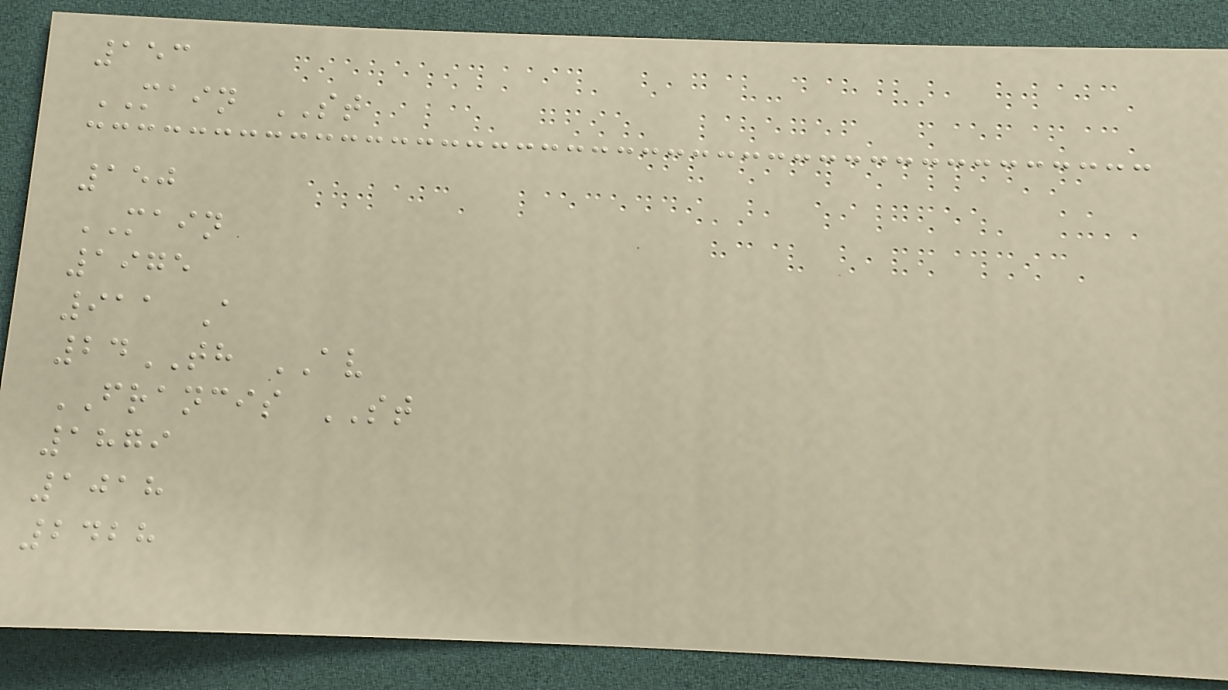153
MAIN ST
150
MAIN
1975
911 A
24TH AV
FRANCIS ST
1879
1018
2428
